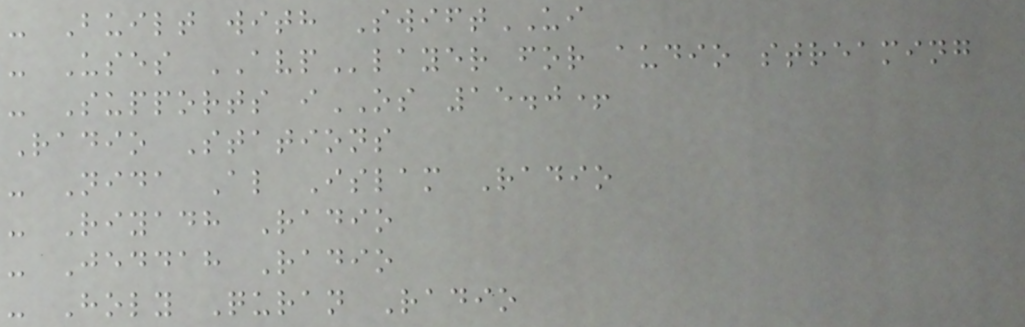- Built with SwiftUI
- Uses AVPlayer for audio streaming
- Supports iOS 15.0+
Radio Stations
- Nida Al Islam Radio
- Riyadh Radio
- Jeddah Radio
- Holy Quran Radio
